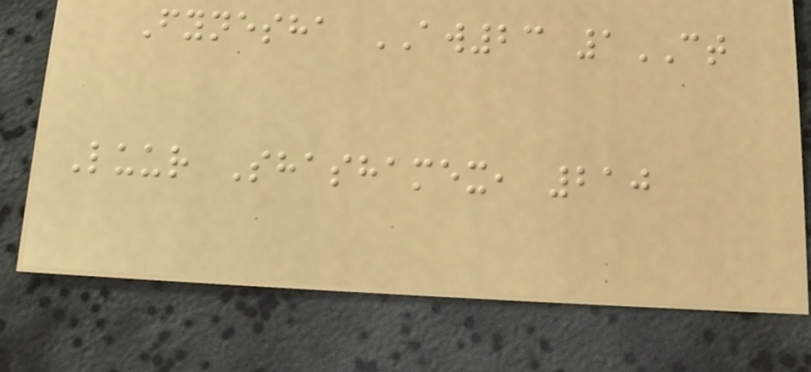Fynesha AW23 1CT
Luur Shashamex, 210
